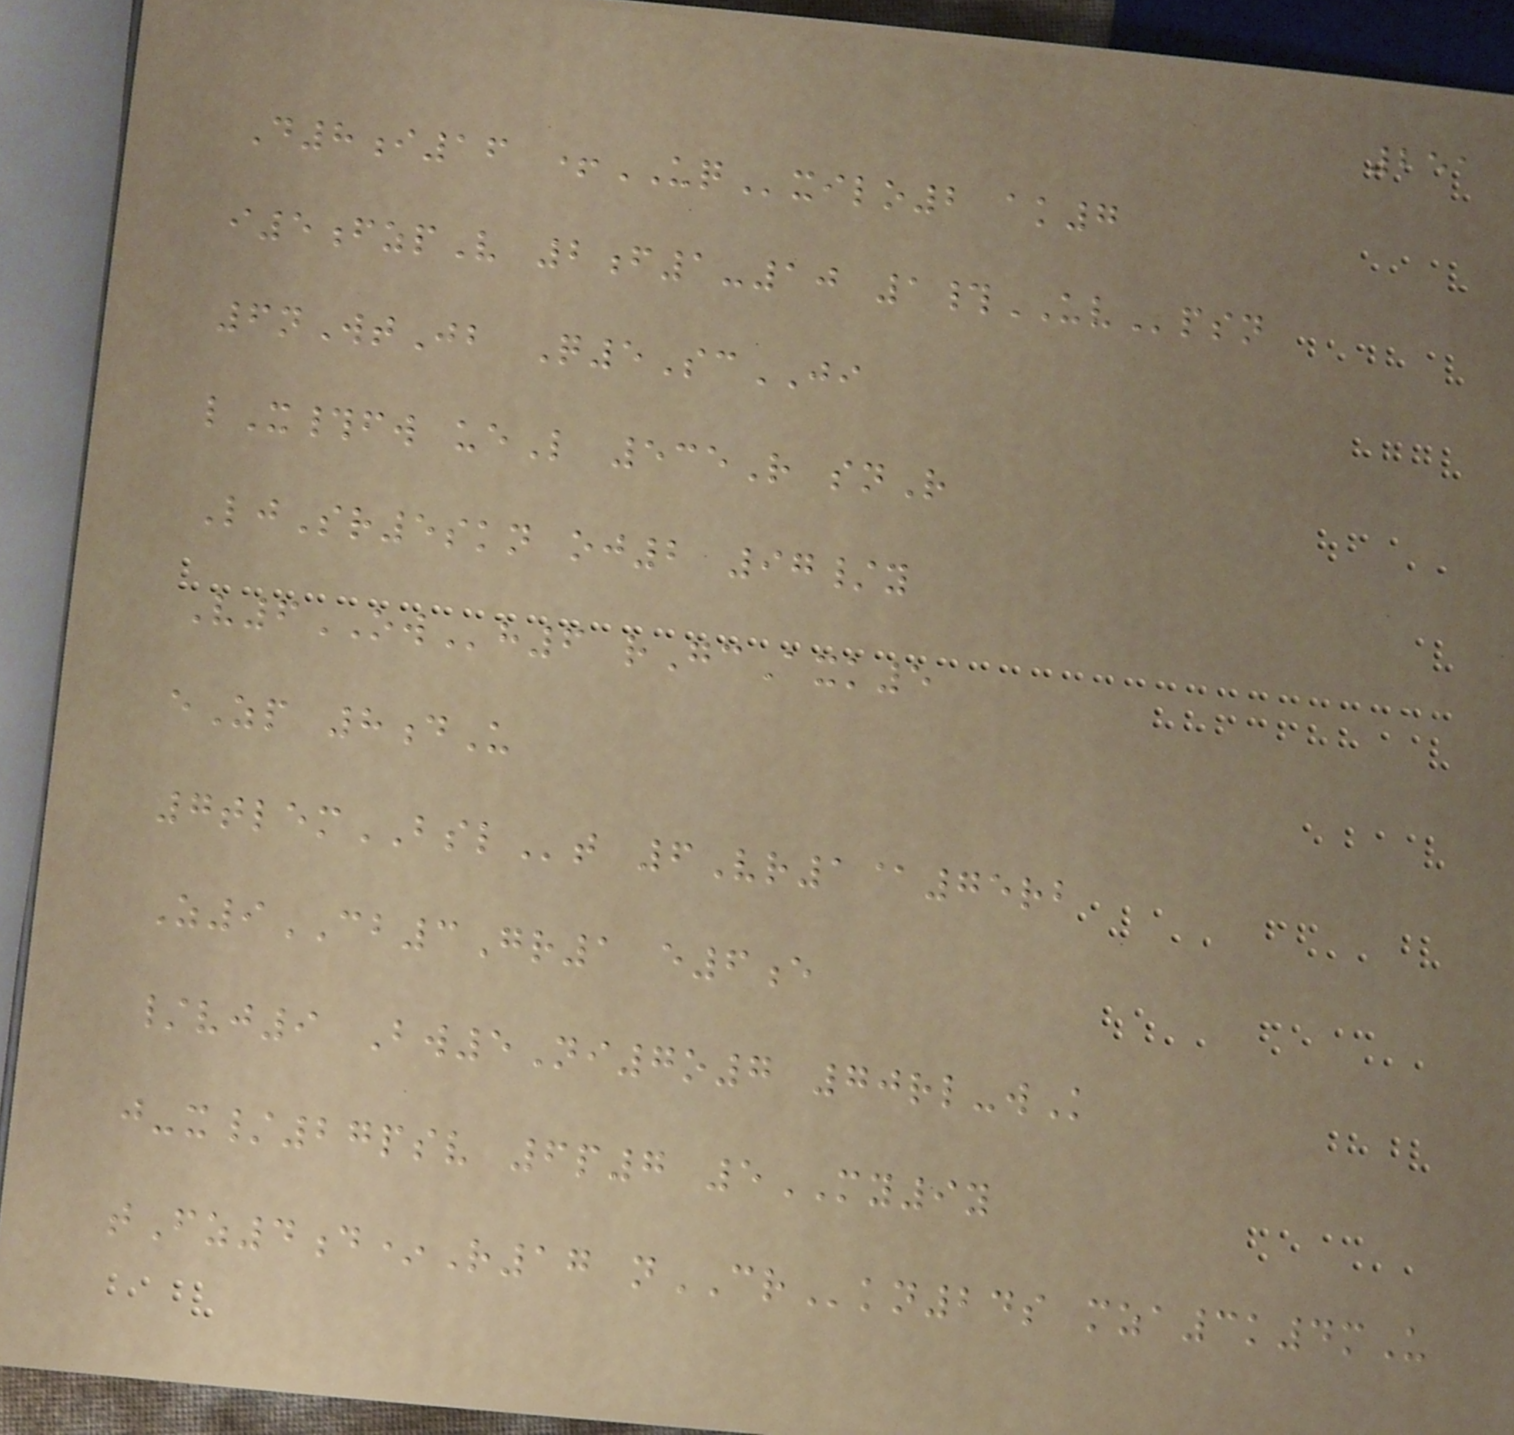251
D8i16 +UQxilo2 ak7
i5fzpV 2f1-10 1#UVpsn
6nWtJb Q5ScJI
lX#fw ueL 535R snR
LjSr5skn oj2 97/y
V6OWh6 rGcAxk5
eZp 8dU
7tlemBSLt 6Vr1@75rb
Z9CB3Gr1 e6e
/vj9 Bw5Ni7o7 70rl-wK
j-x/27psv 6p7 5MY9y
tFz4d*R17 nCRkn24s mza3k4mU
